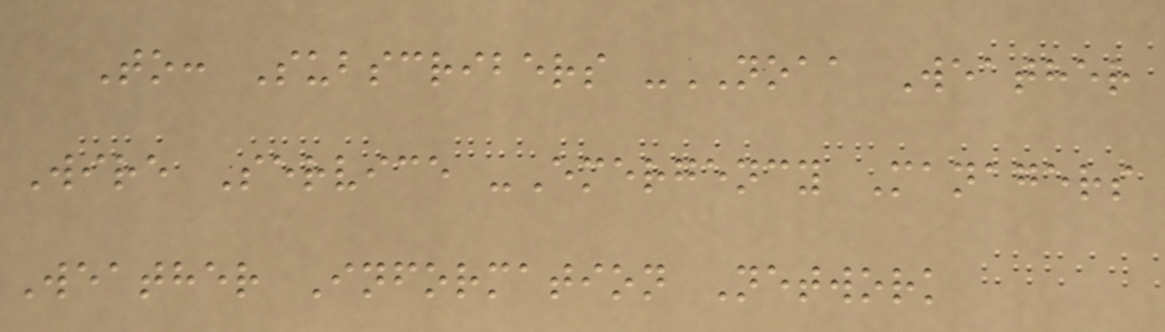To: Subscribers -NOAA Weather
Wire Service -Emergency Managers
Weather Information Network
